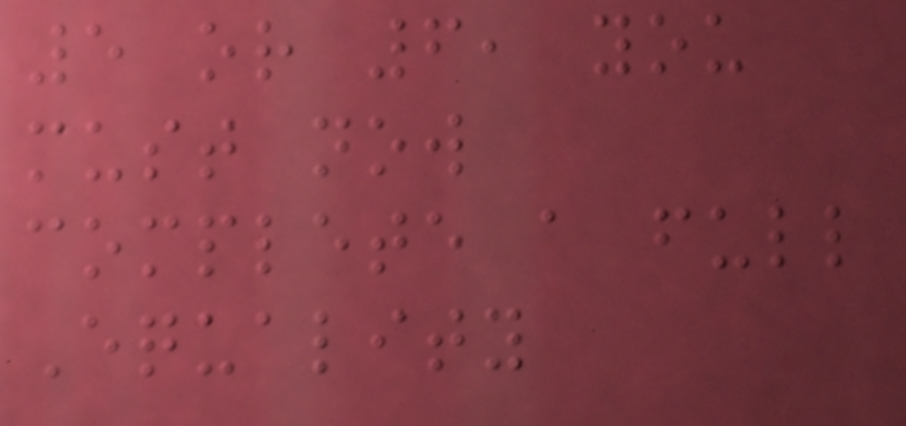5 or 6, you
must now
complete a full
Equality
